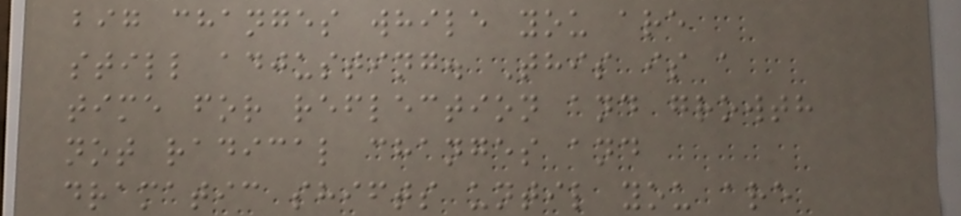big changes while you are
still adjusting. This is a
time for reflection and growth
not radical changes and
dramatic shifts until you are
